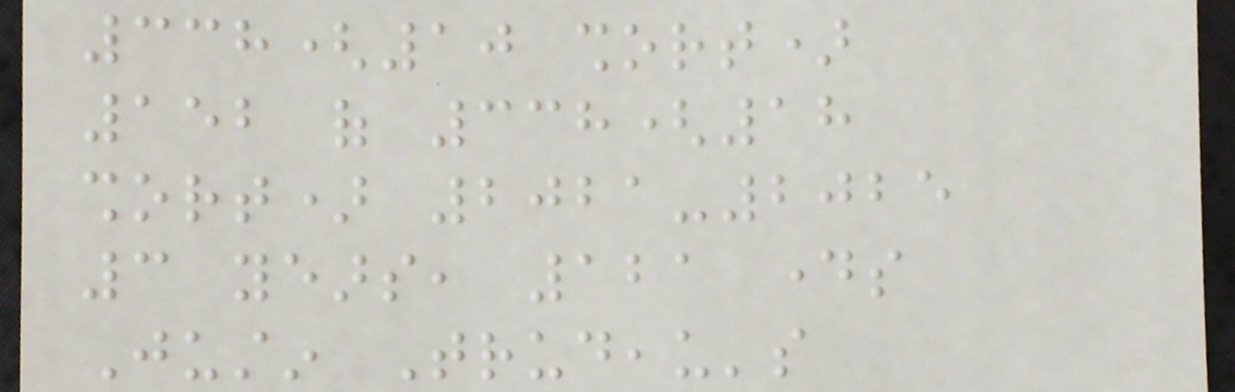338(10 short)
152 of 338(18
short) 2021-2025
3 years, 121 days
Justin Trudeau's
